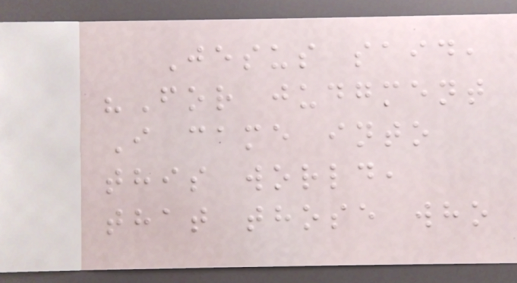Jesus said,
"For judgment
I came into
this world,
that those who
